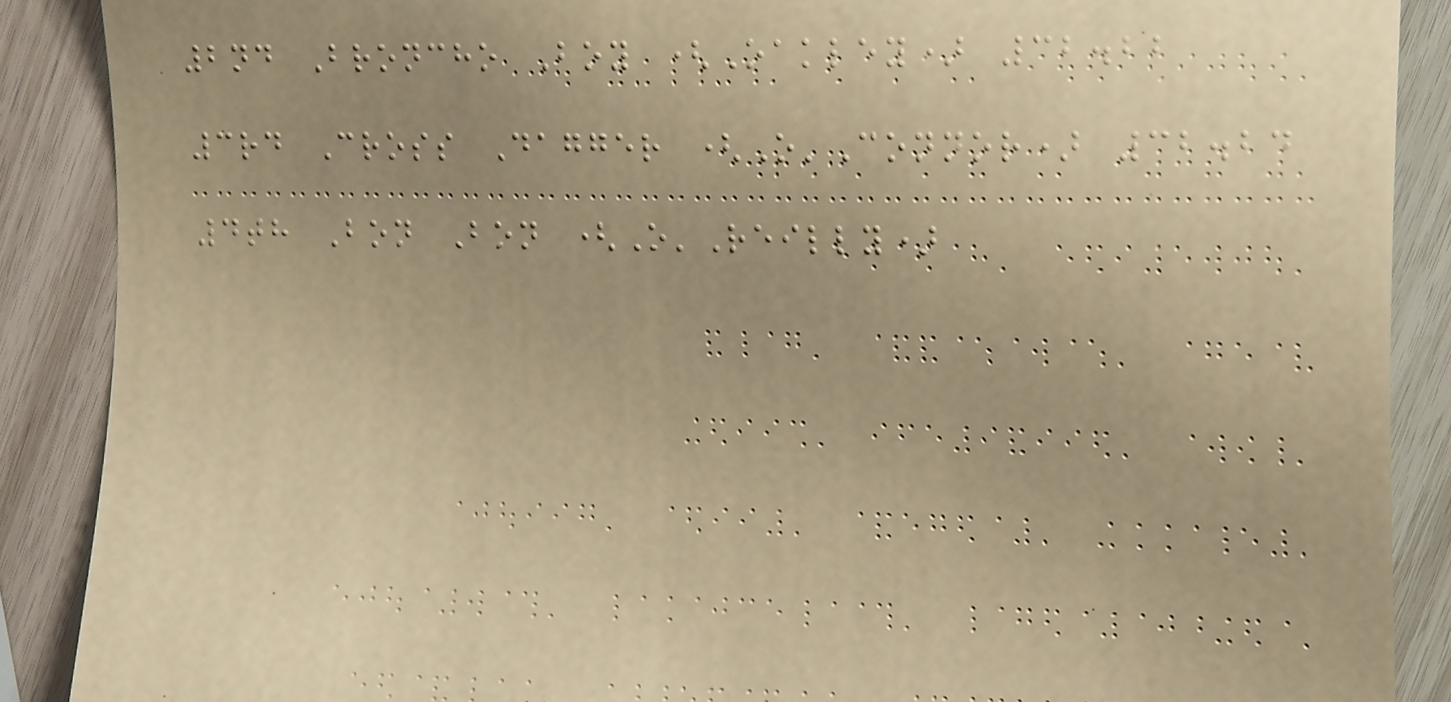2nd Broncho Boy (Oakley) 32.22
3rd Cross Dagger (O'Connor) 32.24
4th Bon Bon (O'Reilly)
